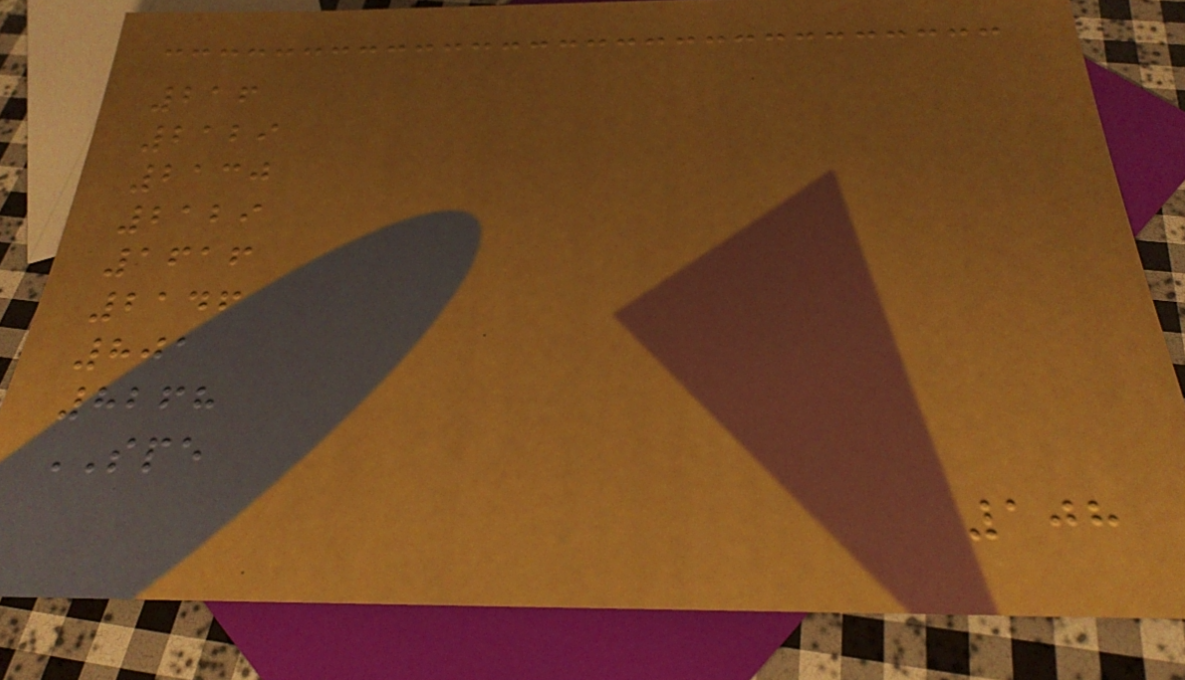216
2129
2130
2129
1616
2146
801
8268
SPE
108
